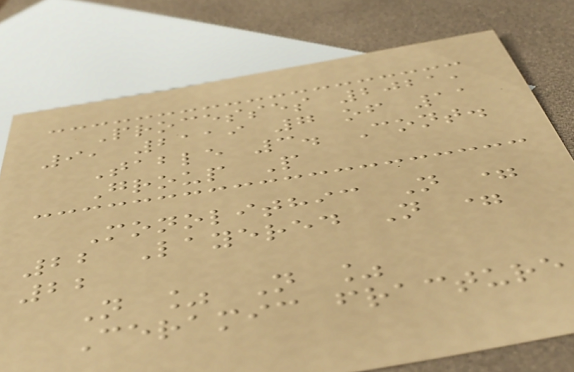Processes 2021,
9, 2119 7 of 11
Table 3. Cont.
Group P
Monolithic N =
22 Layered N =
22
N % N %
Ceramic fracture
